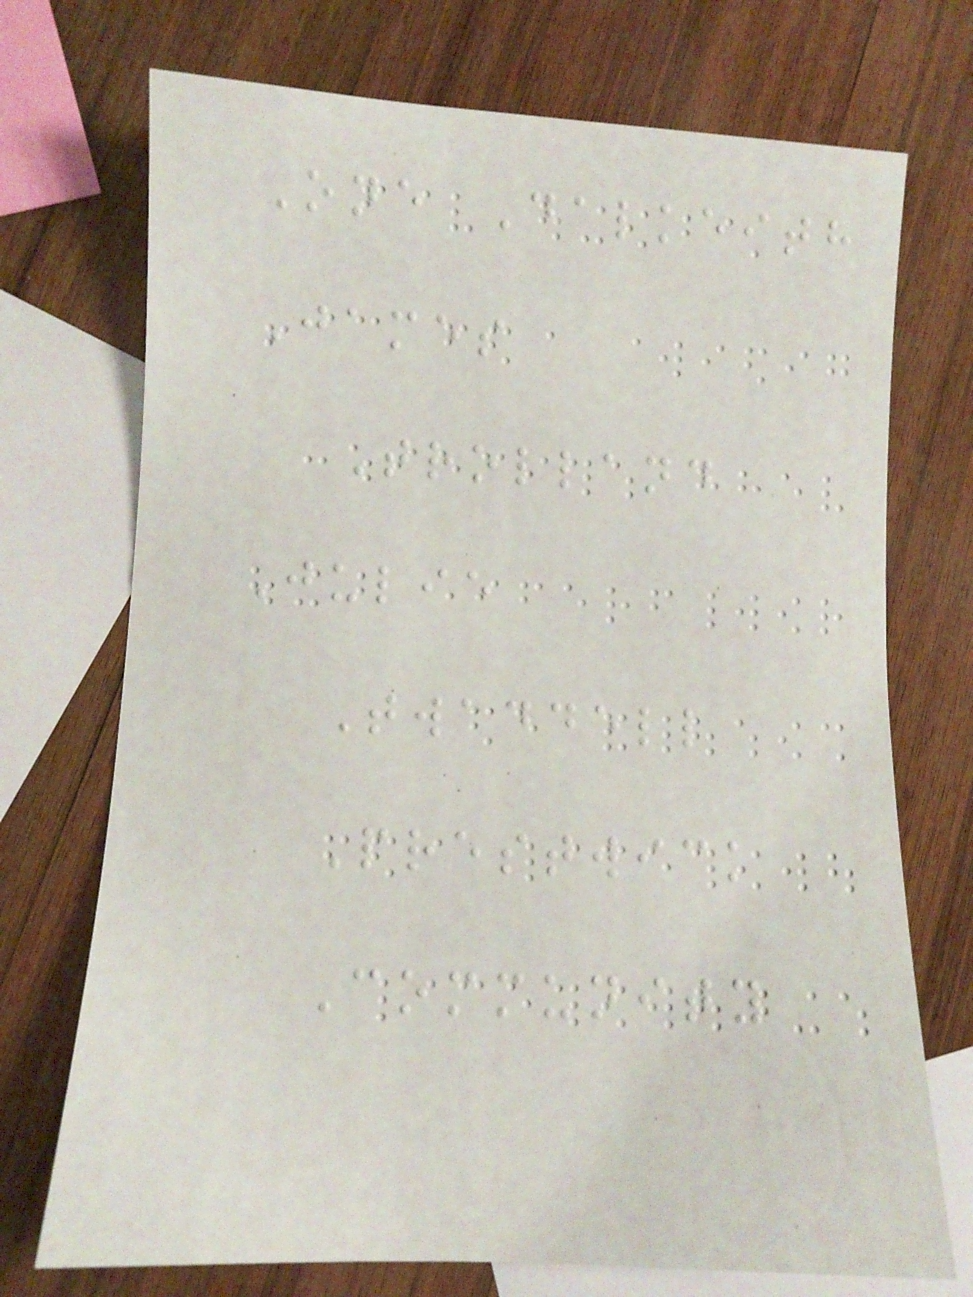One Dalkeith
James
Trolland
Julie
Twaddell
Prestwick
Community
